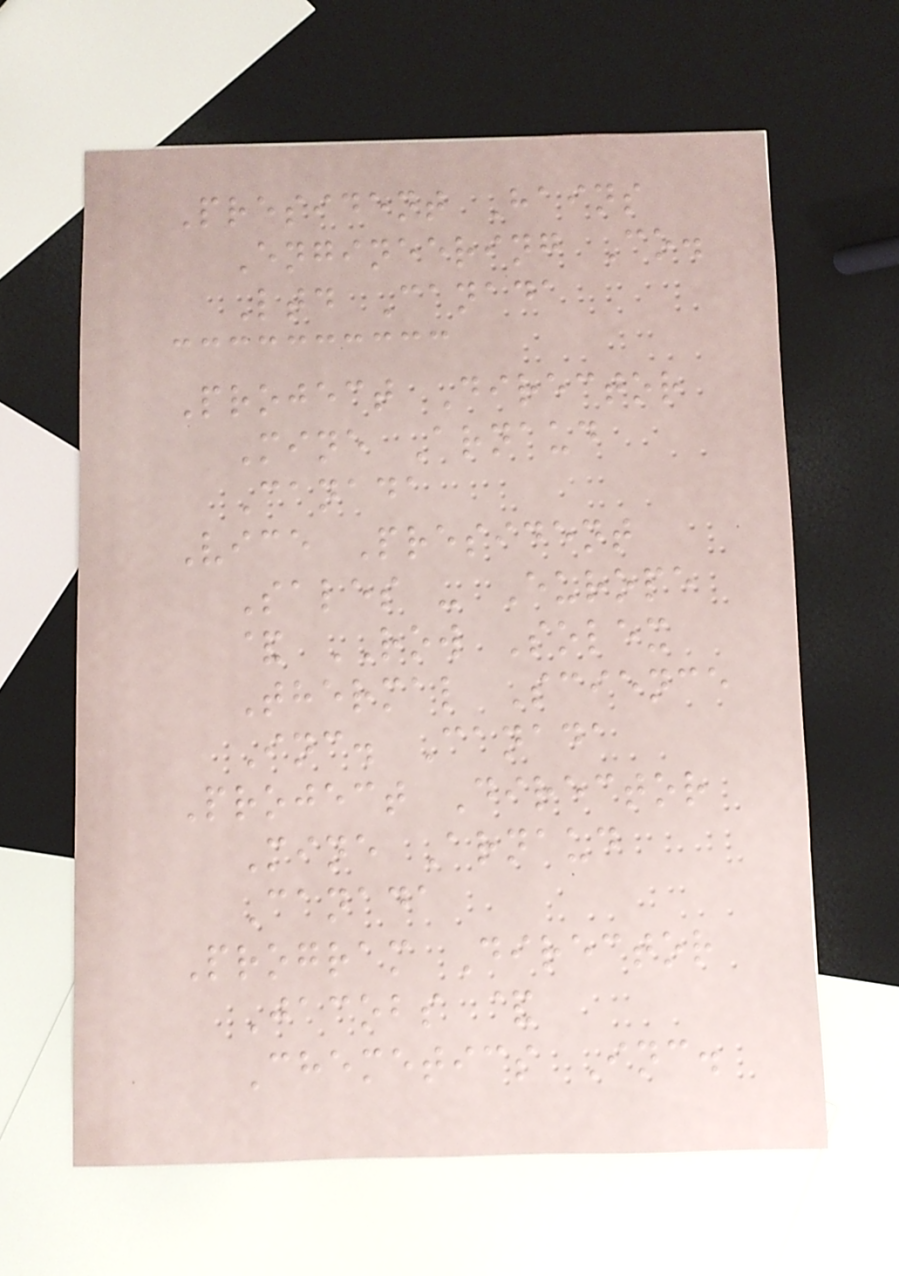President Hains
Engineering Co.
Ltd Canada
Project Director
Mine Arnaud
Canada
Vice President
Sales - Europe
& ROW Solex
Thermal Science
Inc. Canada
Project Director
Mine Arnaud
Canada
Program Director
Jacobs &
Chemetics Inc.
